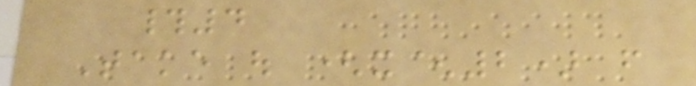#4
Take out (x^2) from
